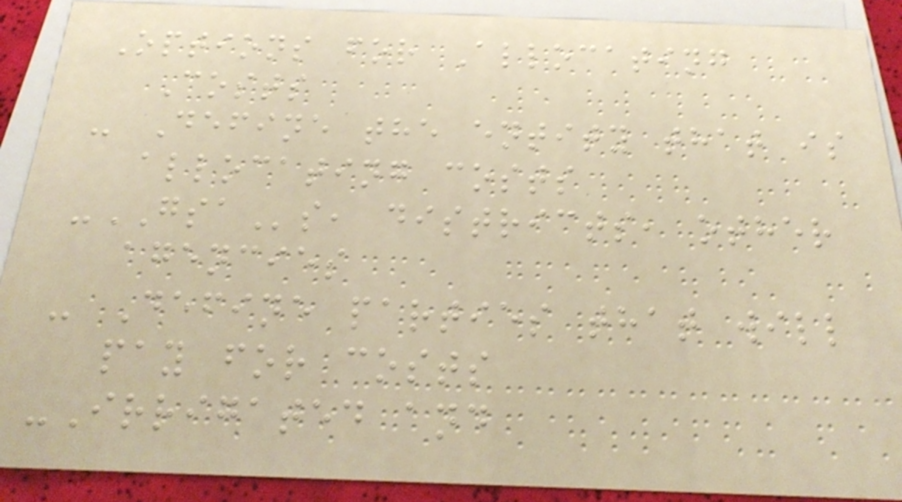Options for Allocating
Costs
- Define the entity that is
allocating costs
-GSAs, districts, other
agencies
- Define parties that will
pay for costs
-Irrigated and
